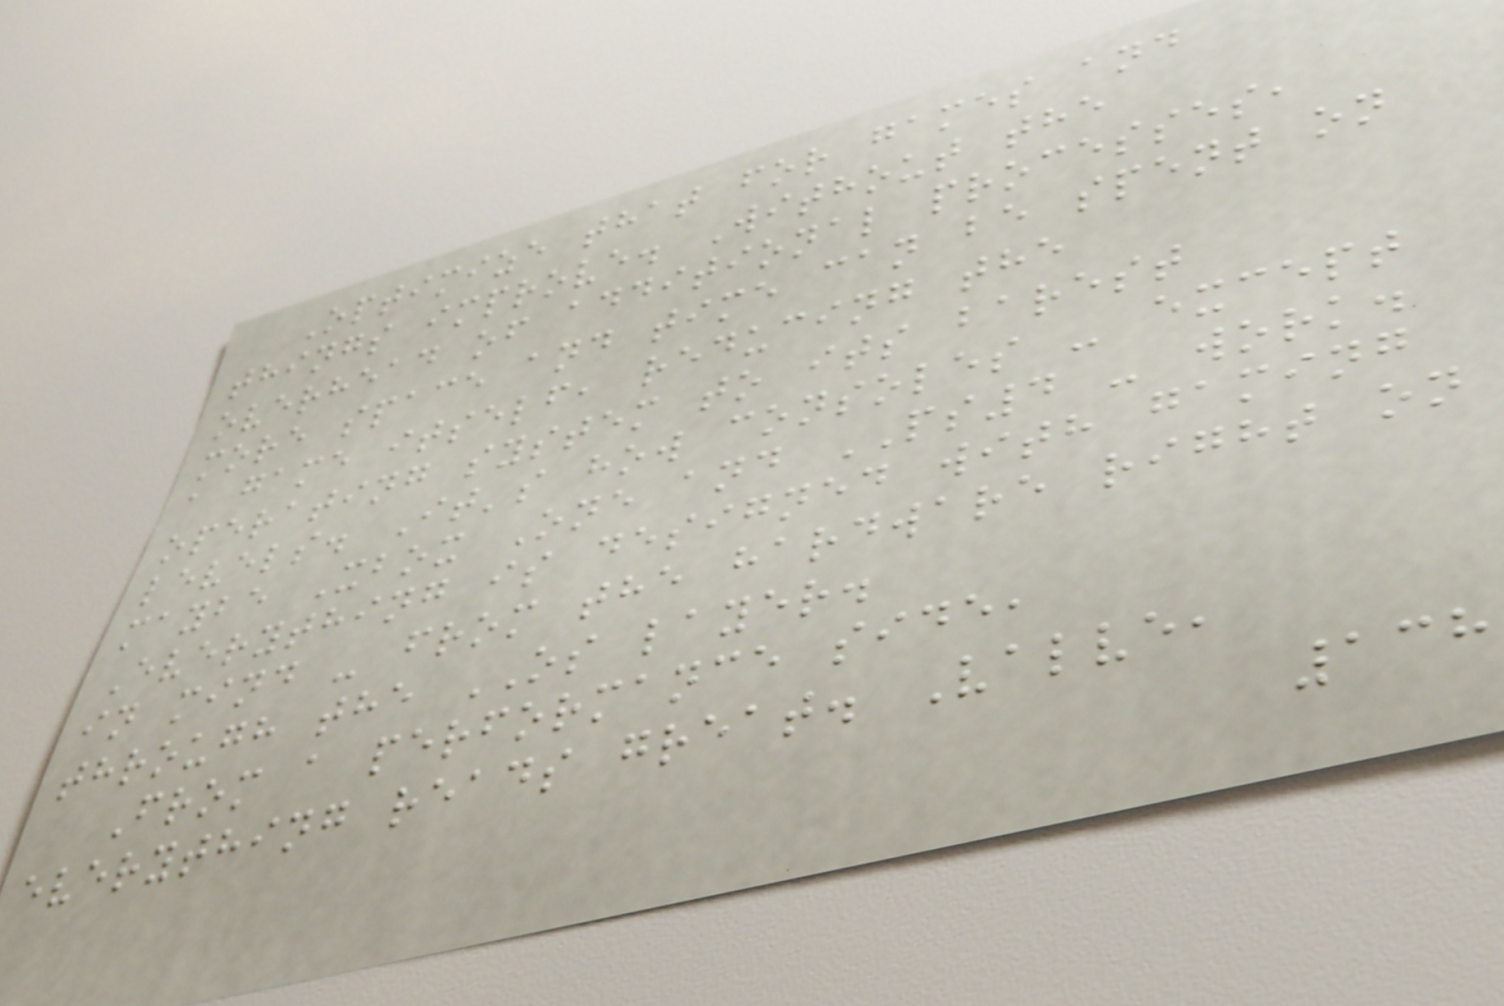Optimize that for games and
things improve. Without the
overhead of additional processes,
more space and time can be spent on
a game itself, reducing the
operating system to its barest
levels. It's how consoles - except
maybe Xbox One and PS4 - work.
Everything is designed with gaming
in mind - from the hardware right on
through the OS layer.
From a performance side,
everything reads great. Valve,
138
